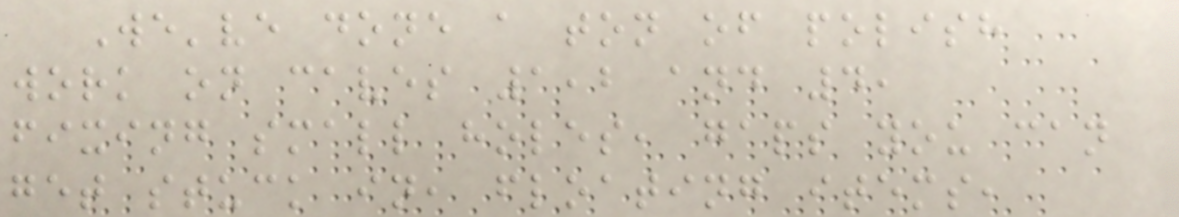We've done a ton of polish
work on caves 1,2 and 4,
fixing small holes, gaps you can
get stuck in, floating items,
